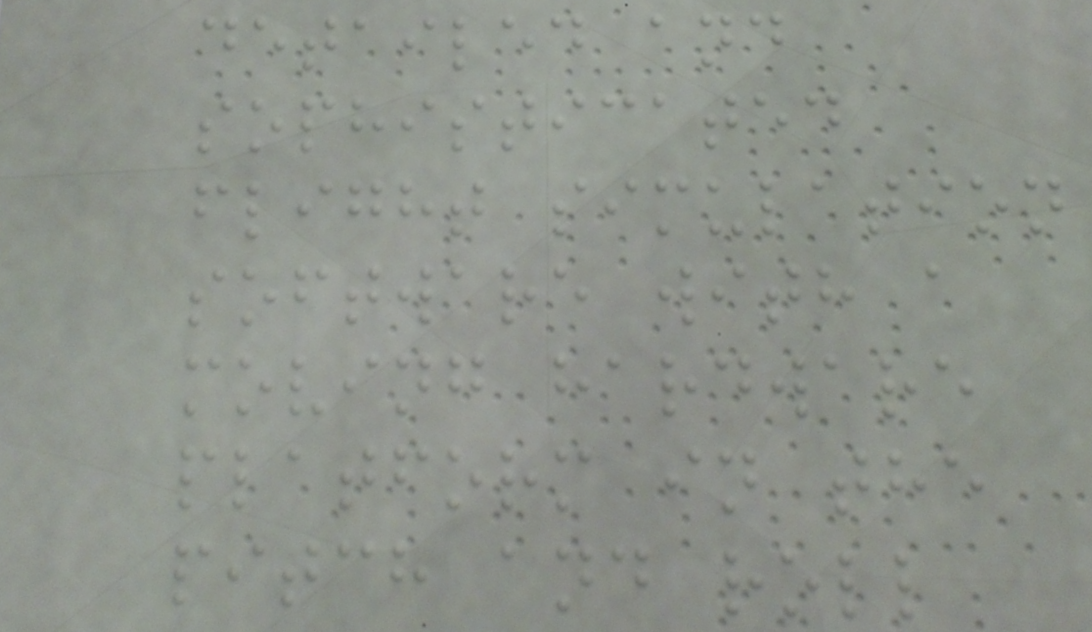detailed and
sophisticated
flight simulation
software with a
moving hardware
platform in the
pitch and roll
